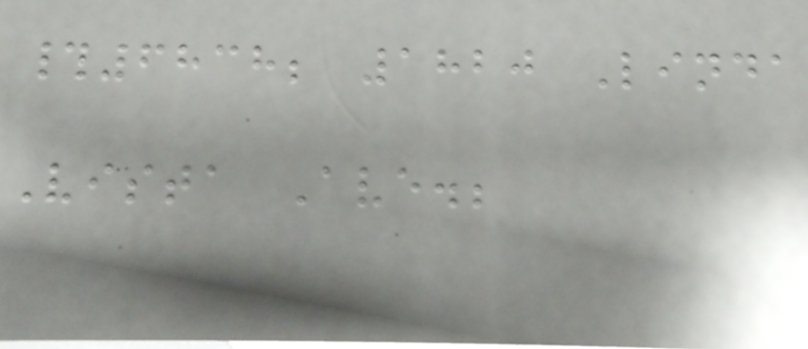#6838; 1820 Linda
Vista Ave.;
